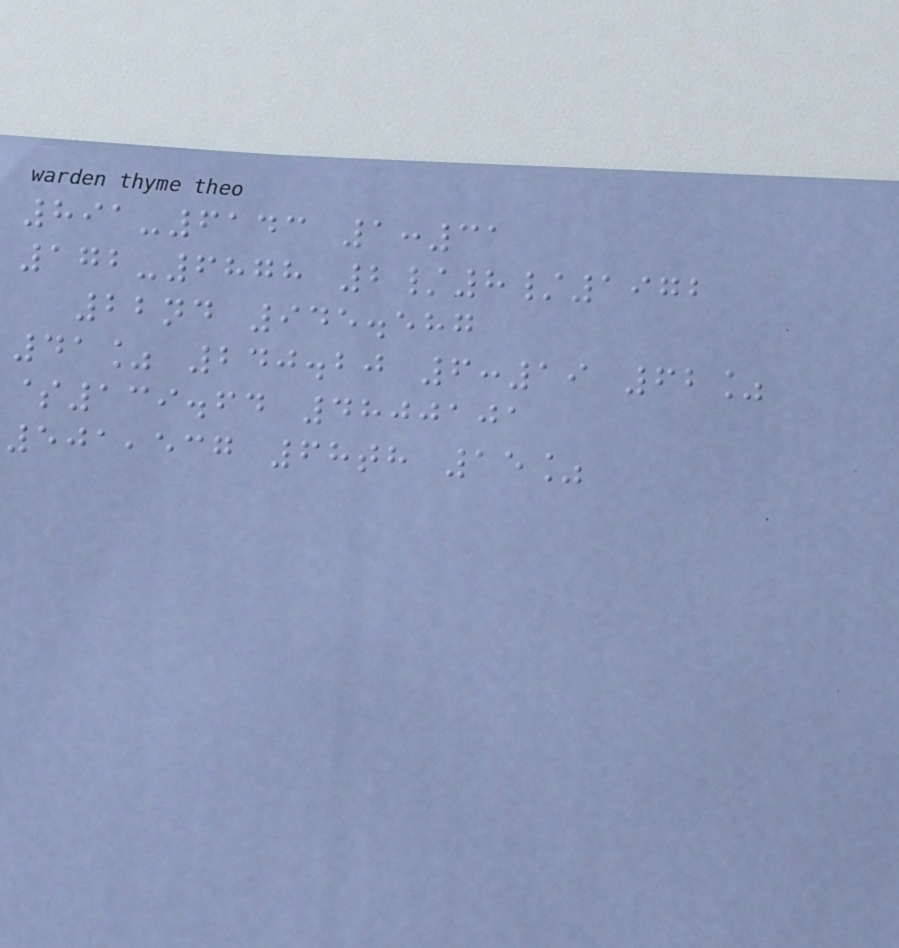891-6143 1:31
172-6878 2/8/1972
22nd 945.587
41% 240.20 6:19 62%
$139.64 4800101
501,537 68th 15%
